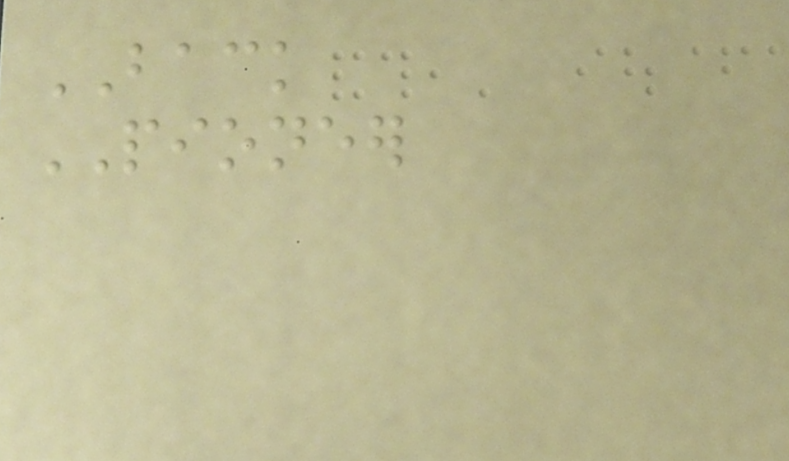BACK
PIONEER
